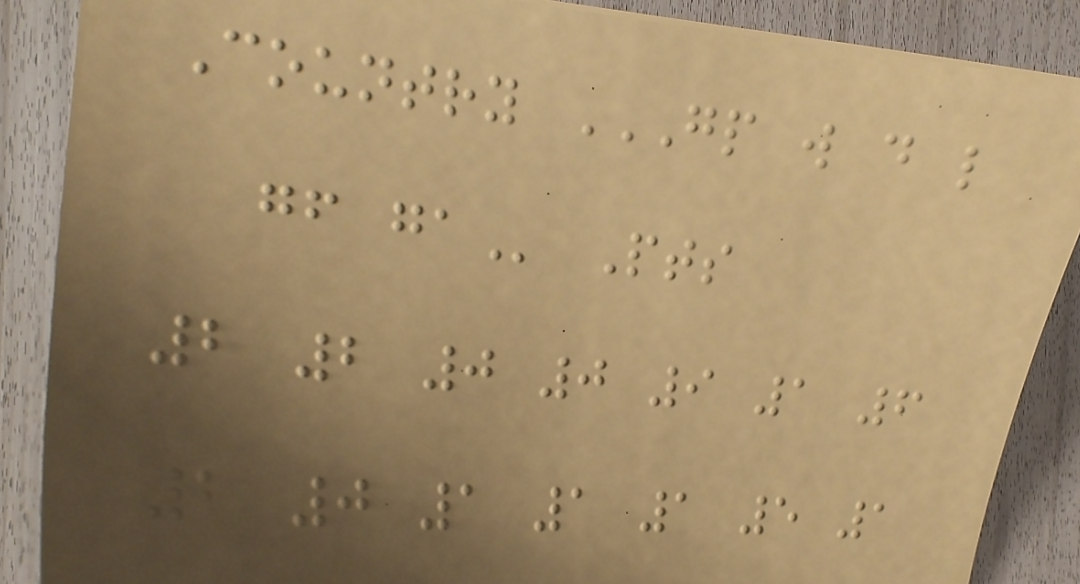Country GP W D L
GF GA Pts
2 2 0 0 9 1 6
2 0 1 1 1 5 1
